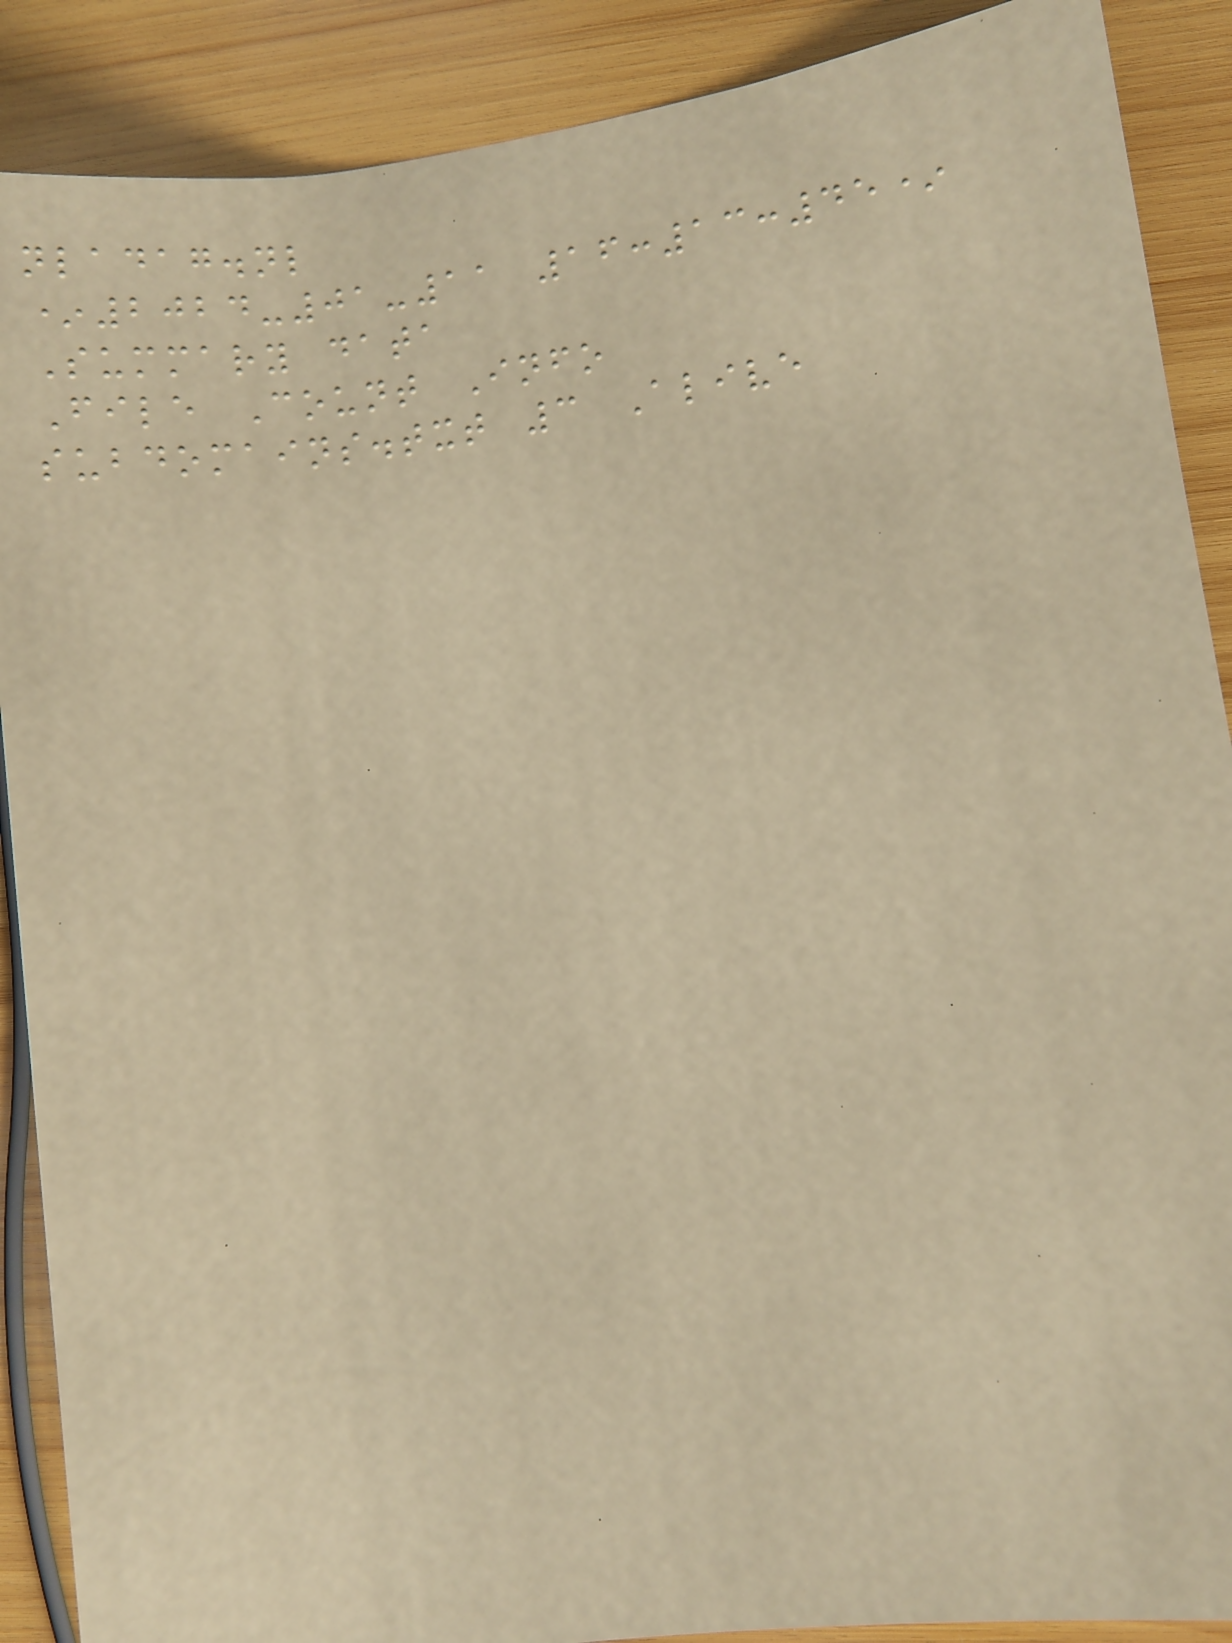nladag.nl
*2024-01-11 16:13:45*
Summary data
File Count Info
subdomains.txt 3 Alive
